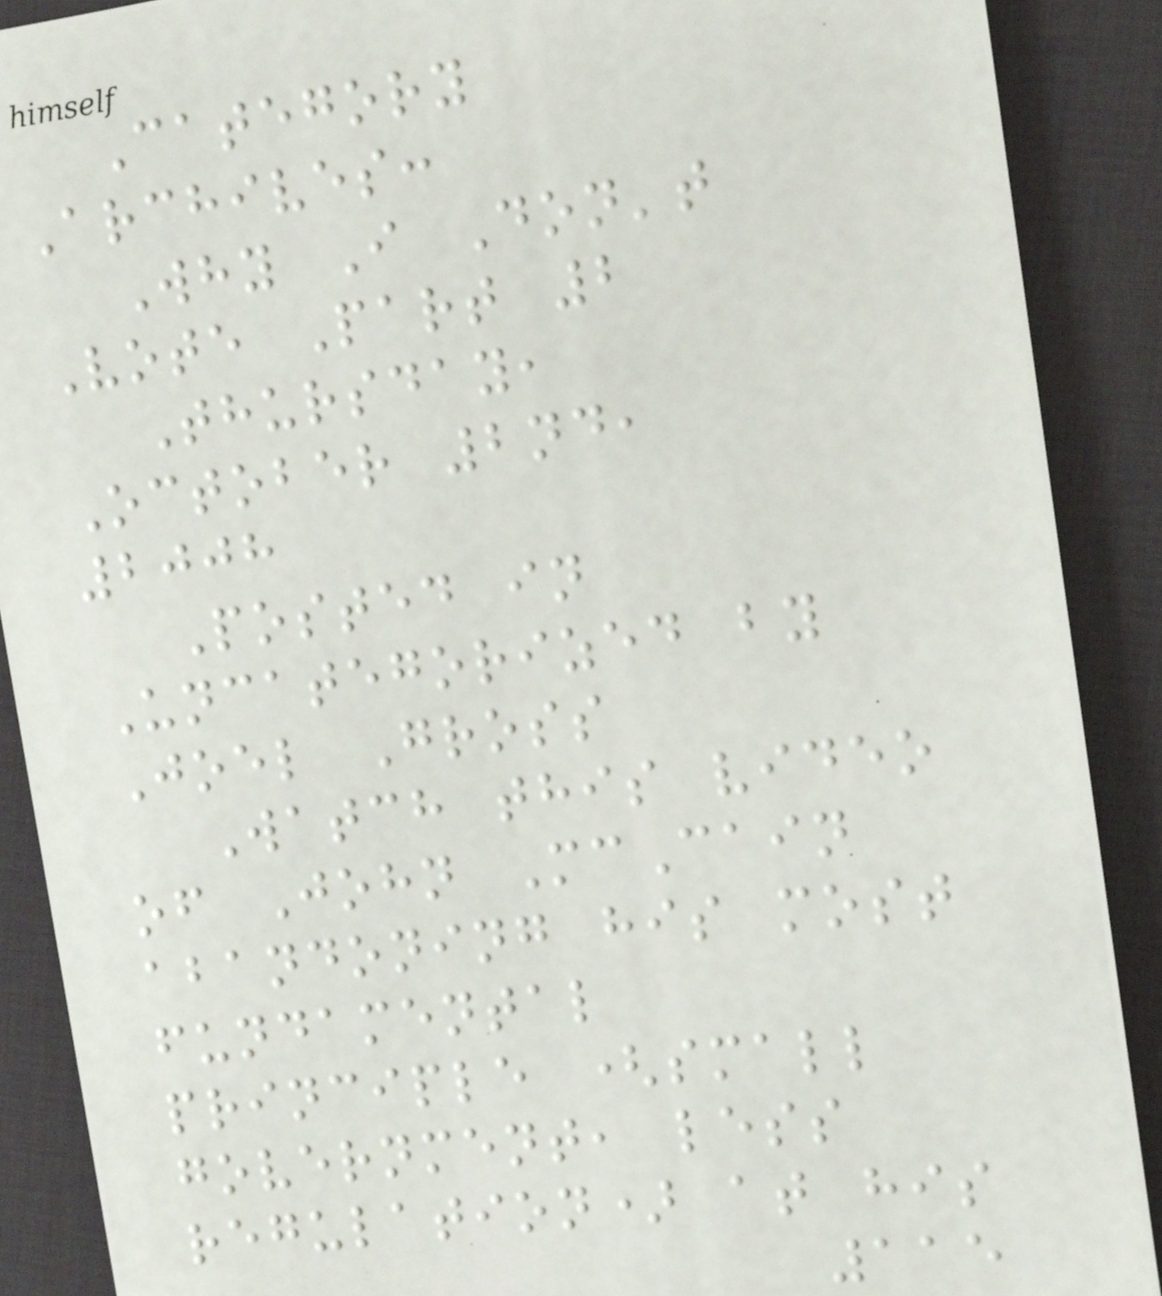Category
Archives:
Why I Don't
Vote Part 2
Thursday,
October 2nd,
2008
Posted in
Uncategorized by
Joel Gross
Watch this video
of John McCain
abandoning his most
fundamental
principle (small
government, less
regulation) at his
115
